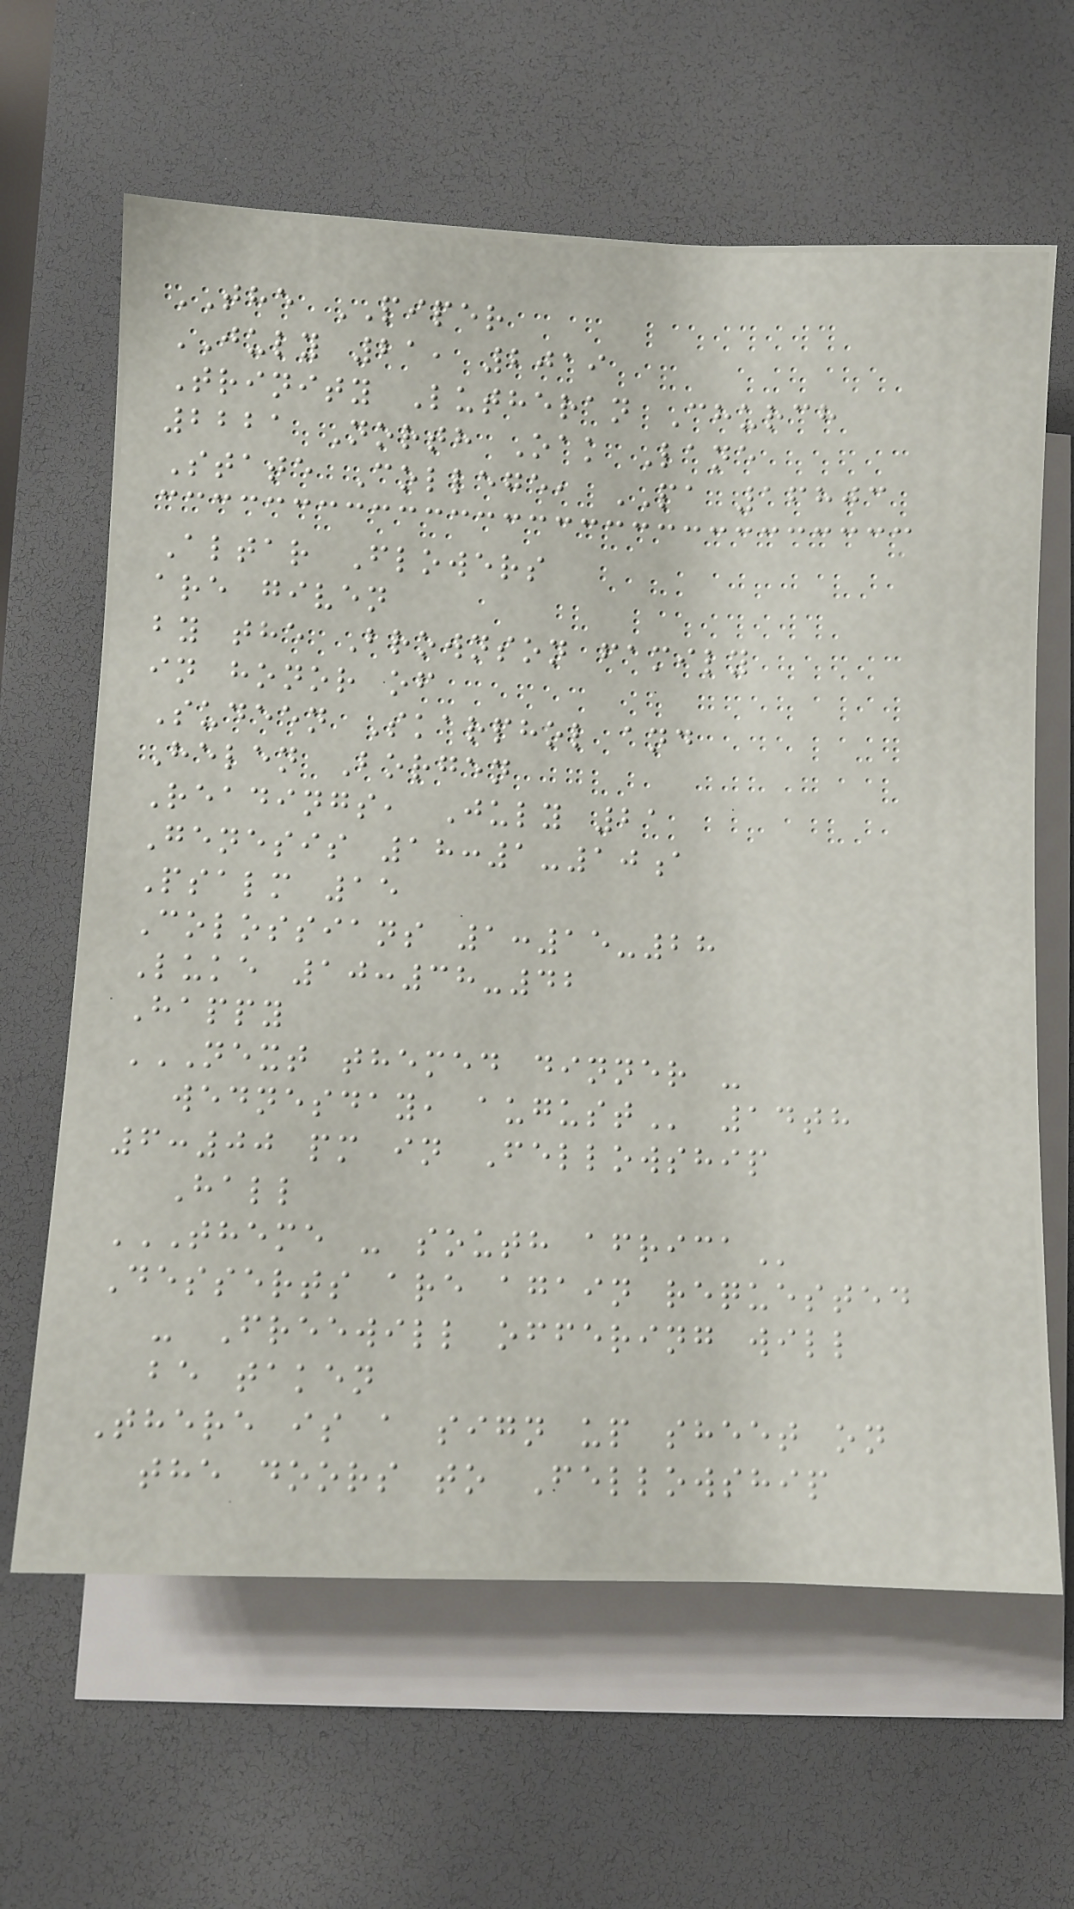THE PIPER
JULY 21, 2019
Trinity Lutheran Church
2221 North Oak Lane
State College, PA 16803
Altar Flowers
are given
by the Brownson family
in honor of
Sudeen Skarphol and
Helen Borgen
Readings, July 21
Genesis 18:1-10a
Psalm 15
Colossians 1:15-28
Luke 10:38-42
Happy
NEXT THEMED DINNER -
WEDNESDAY, AUGUST 14th
6:00 pm in Fellowship
Hall
THEME - SOUTH AFRICA
Desserts are again requested
- Freewill offering will
be taken
There is a sign up sheet on
the doors to Fellowship
